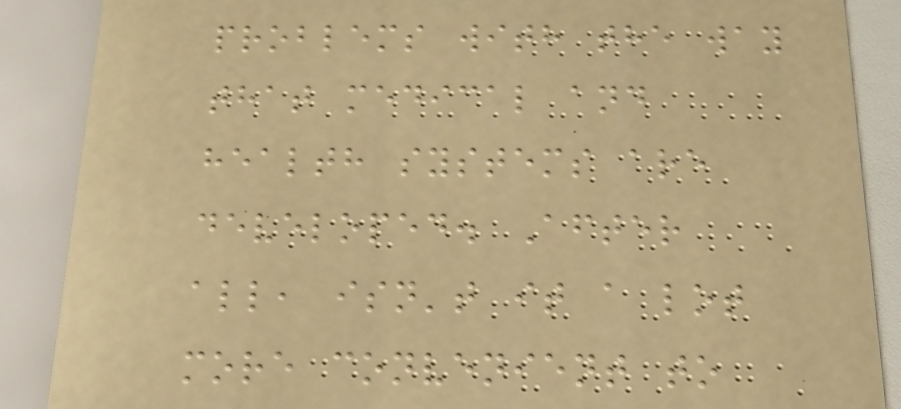problems with the way
that medical and
health systems are
developed. After
all, isn't it a lot
more convenient to
